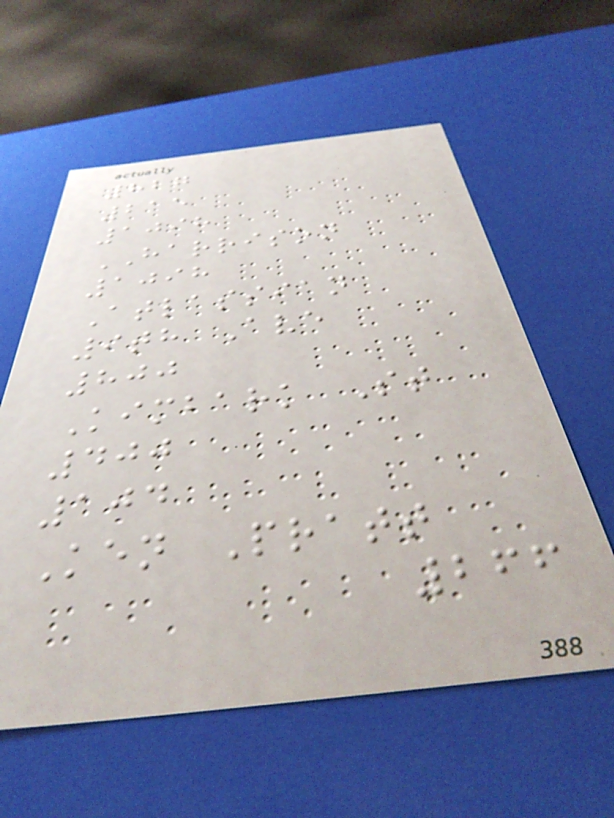827
215
1098
HARRISON
1098
Atlassian
9th Ave
800
Kimbark St
400
104
Ken Pratt
266
